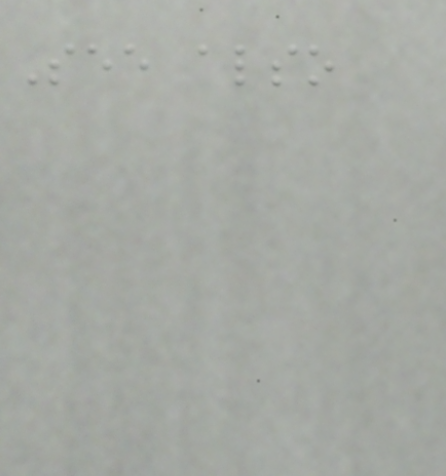See also
